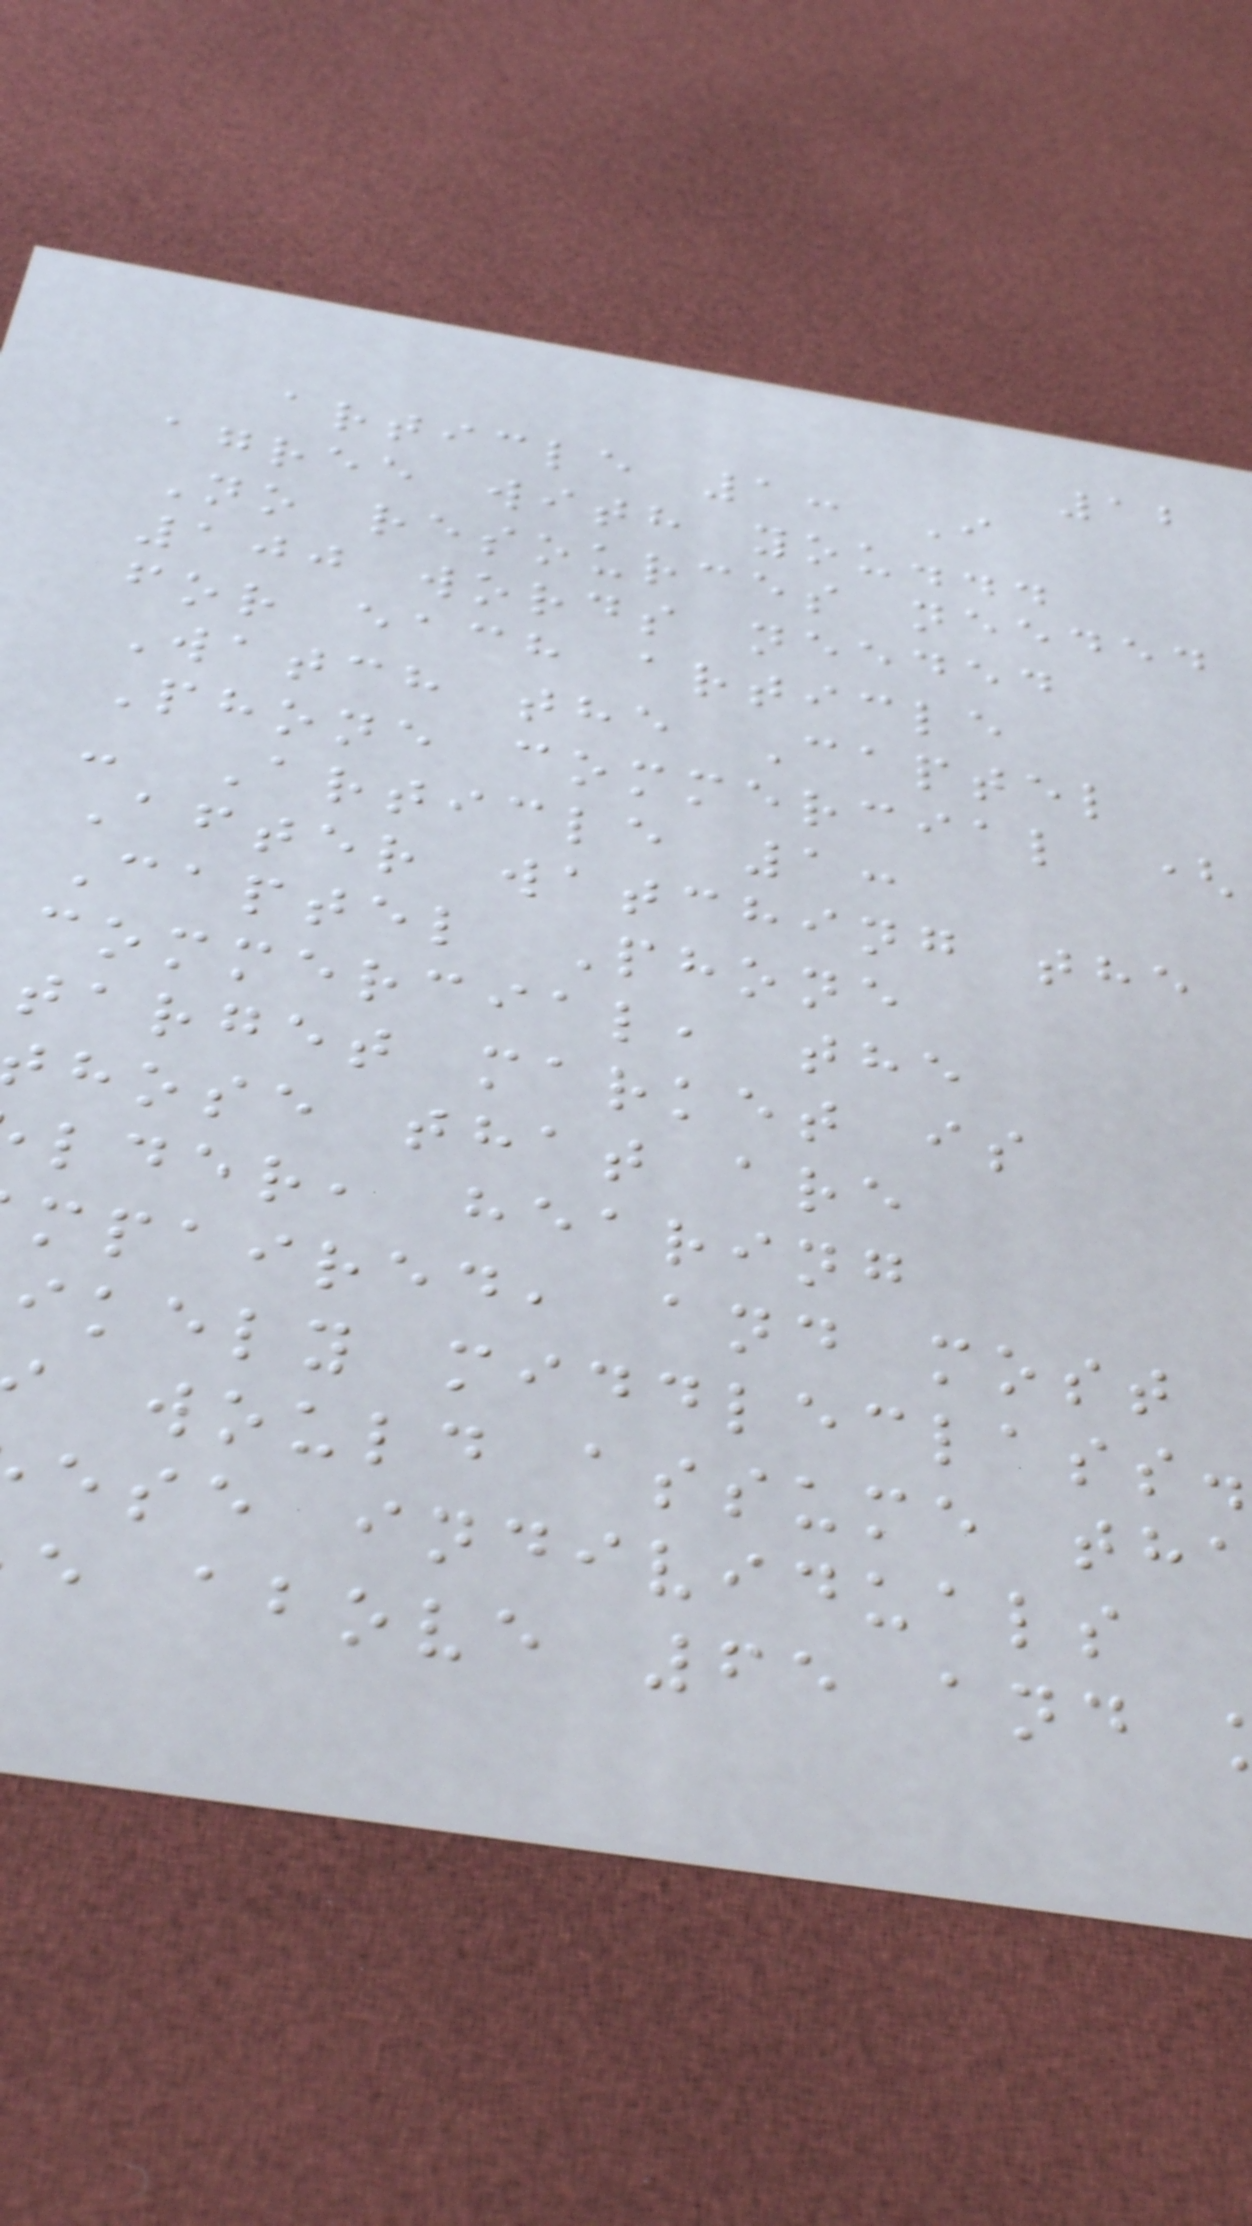12
article 1: I
agree with you...
No resources needed
100 words needed
for each article
Watch the Captel
Phone commercial (
- Article 1:
After watching the
Captel Phone
commercial, the
target market is
hose that are
lder, hearing
mpaired, and most
ikely middleclass.
would assume th
ese individuals
e above 65 and
